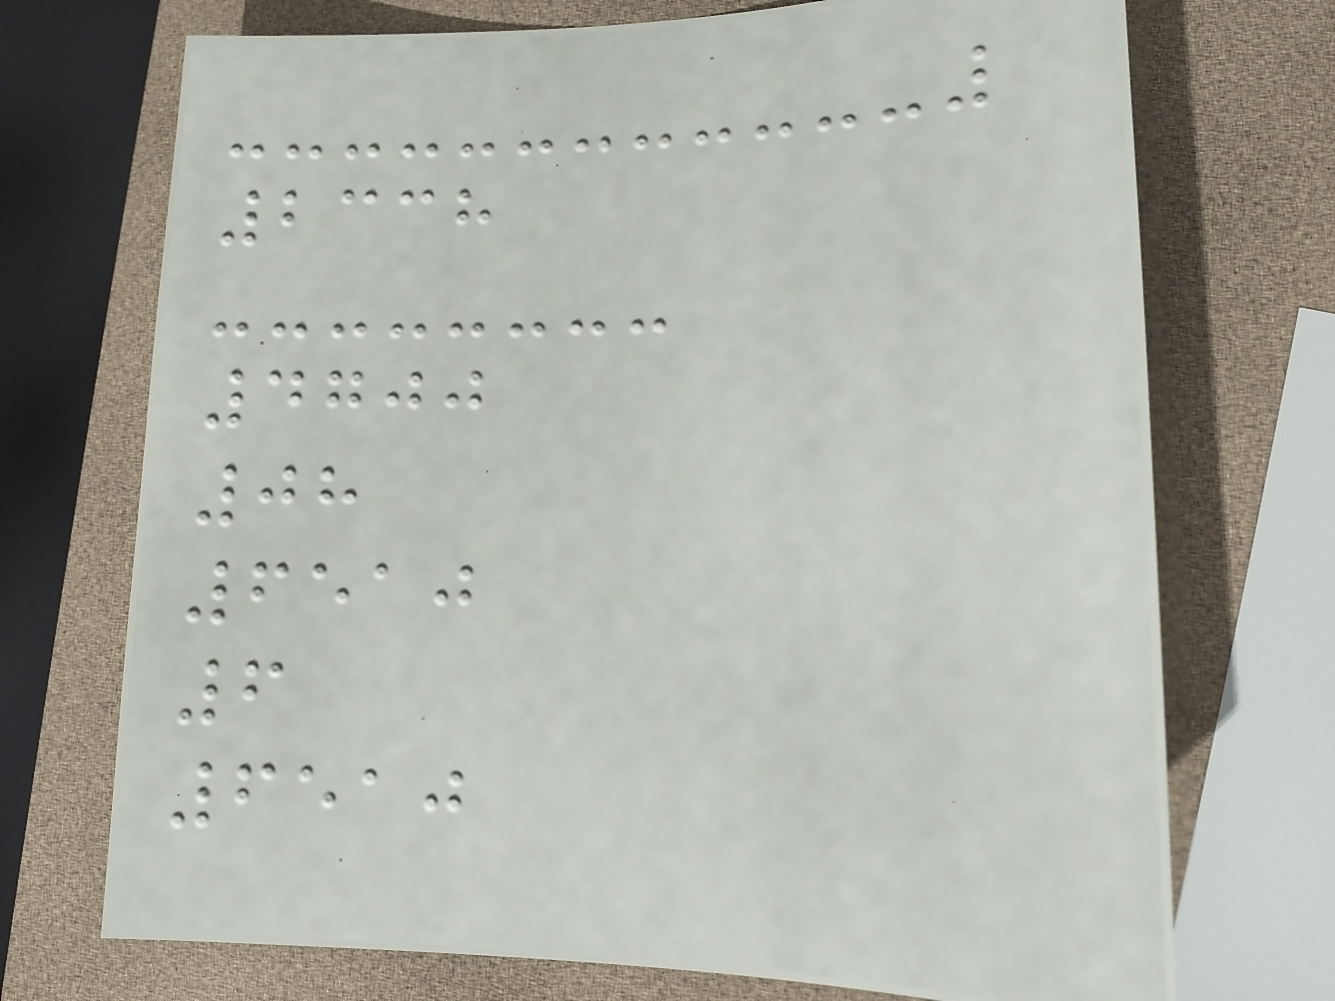2338
4700
08
6510
6
6510
